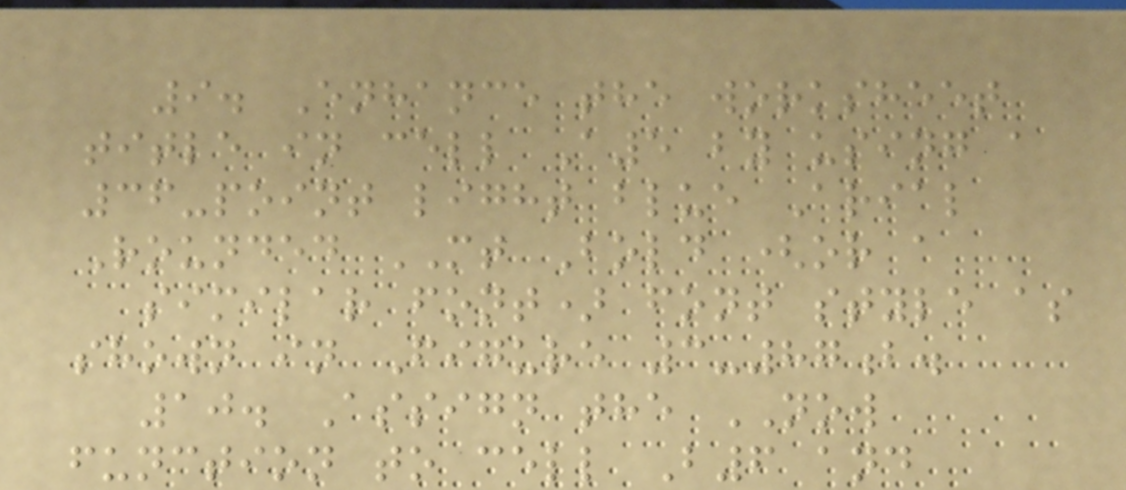9. Enhance the worksheet
title in cell A5 by using a
36-point light blue Arial
Rounded MT Bold (or a
similar font) font style as
shown in Figure 3-87b.
10. Assign the NOW
function to cell B6 and
